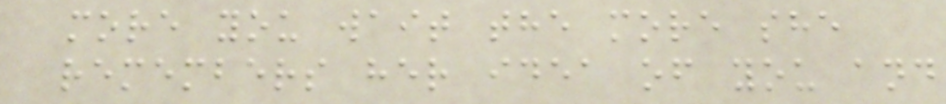more you wait the more she
remembers her idea of you and
